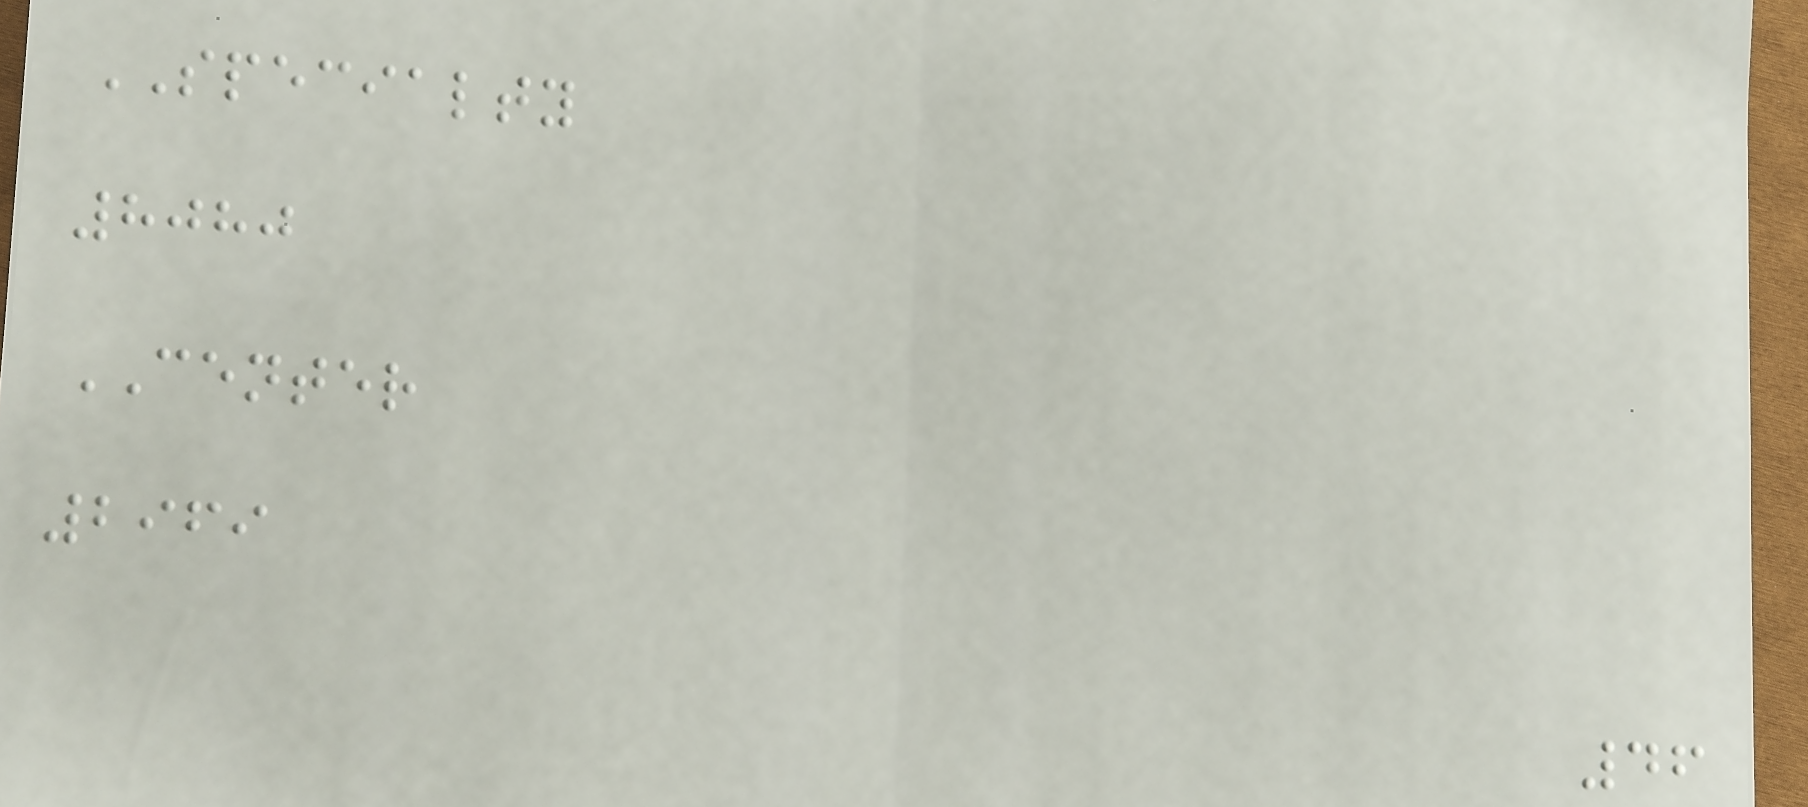SPECIALTY
8080
CENTER
2969
46
